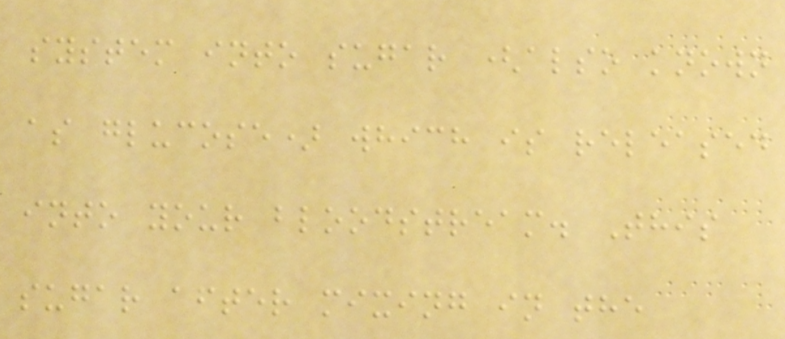system into sugar (also known
as glucose) which is released
into your bloodstream. This
sugar after mixing in the
